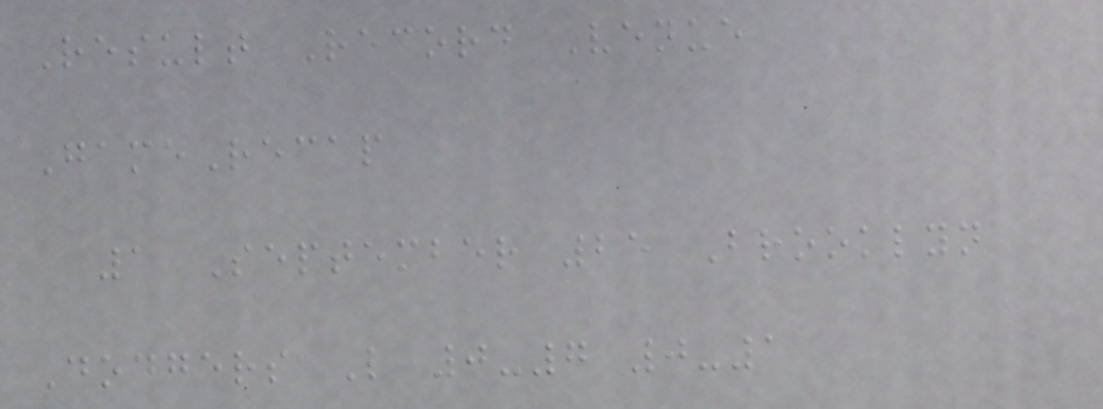Result Record Venue
GameRecap
1 September 25 Brooklyn
Dodgers L 0-7 0-1
